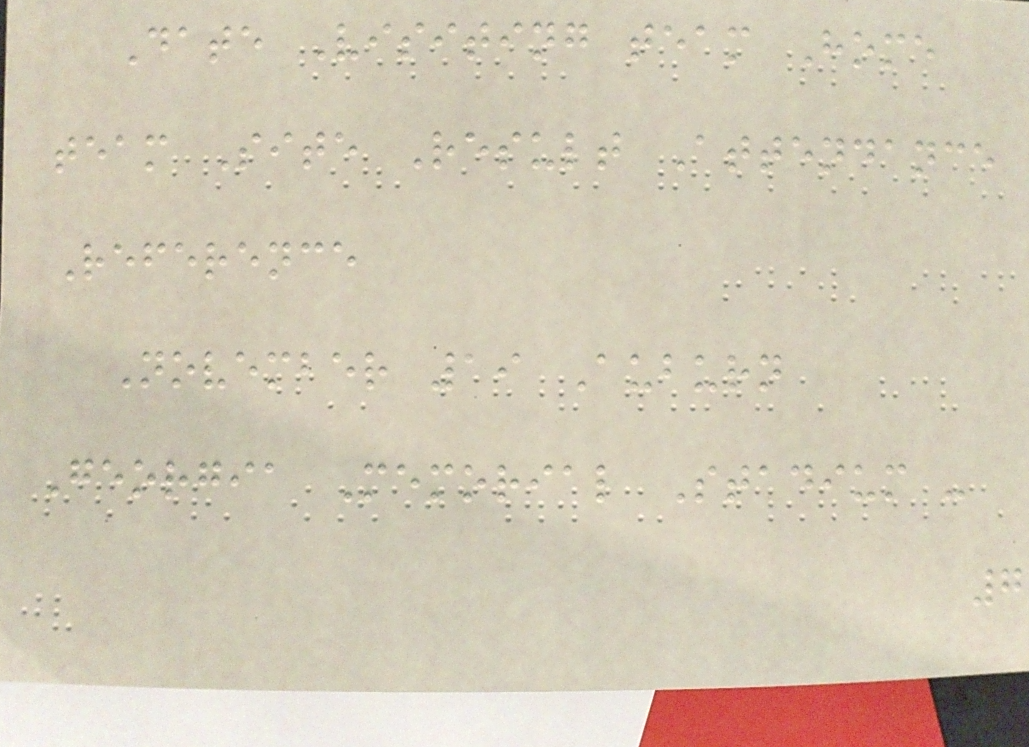Date Visiting team Home
team Site Result Attendance
Reference
November 19 Auburn
Georgia Memorial Stadium -
7
